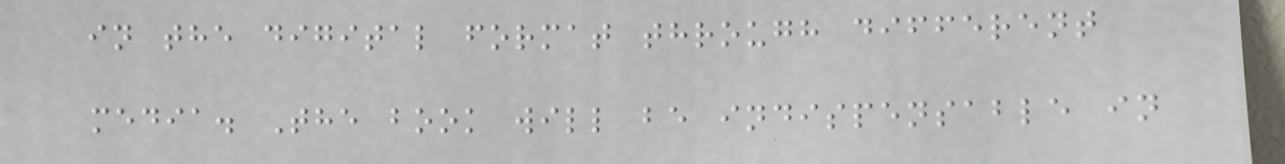in the digital format through different
media. The book will be indispensable in
